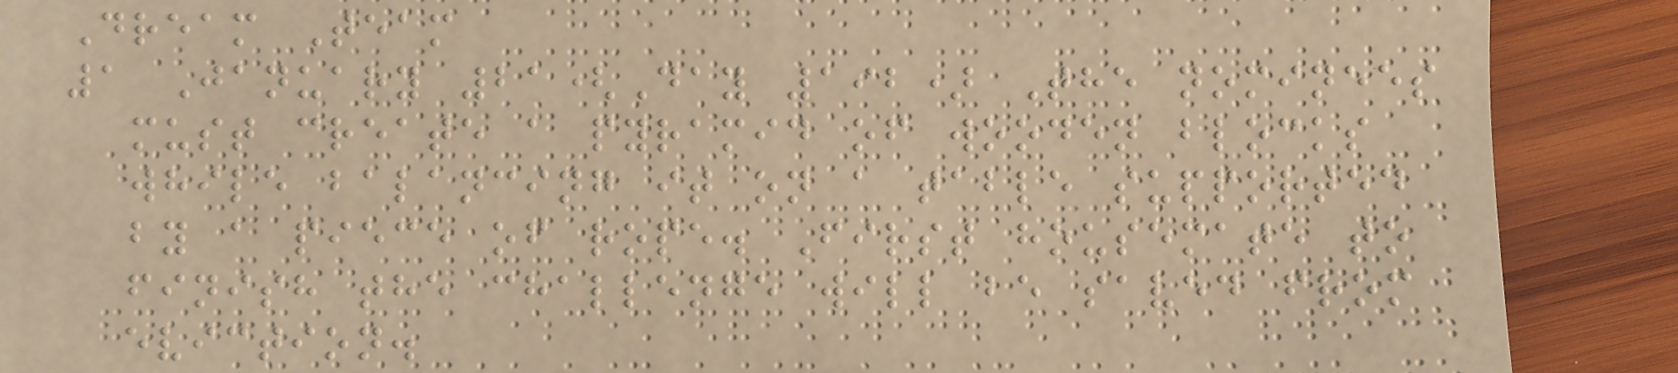Dream Team
1 January 21(Day 192) The nominees
must create a pyramid of wooden blocks
while balancing it on a table supported
by a piece of rope. First housemate to
finish the challenge will be saved from
eviction.
